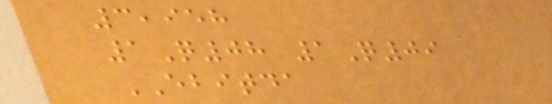3,958
1Q08 1Q09
EBITDA
